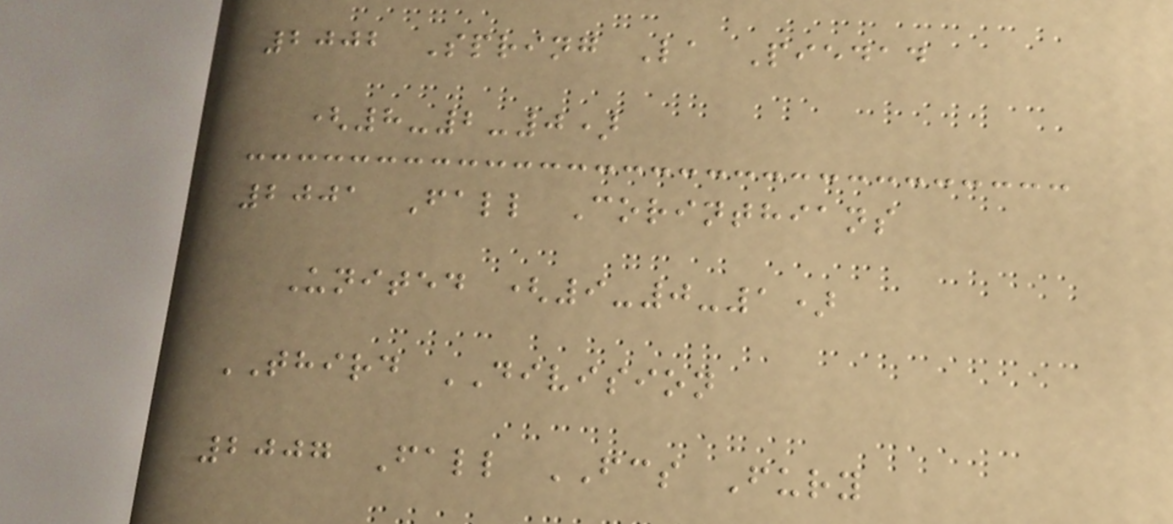2002 Spring La Piedad
(8-2-0)
2001 Fall Corinthians
United (9-0-1)
THIRD DIVISION
2007 Fall FCS Fury
